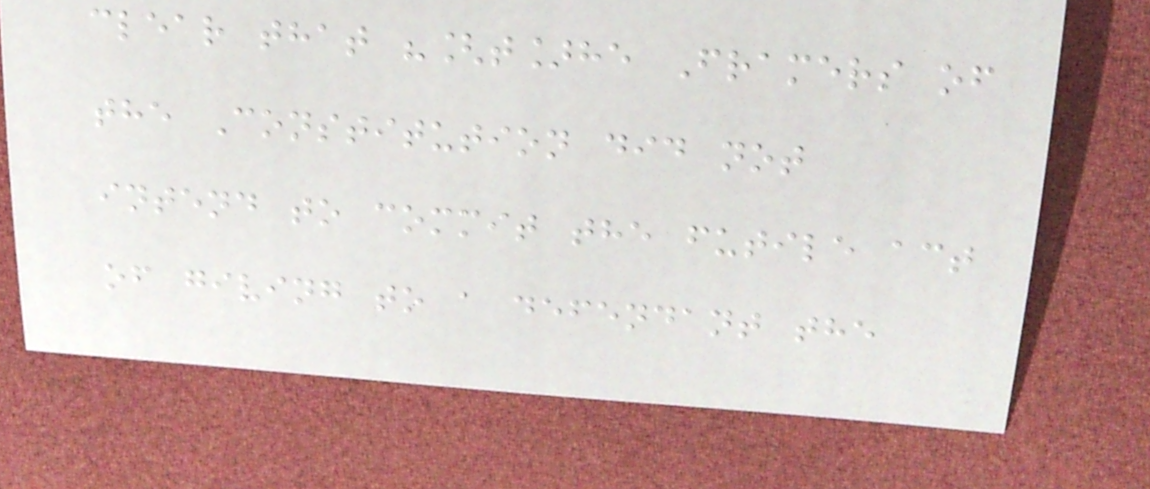clear that "[t]he Framers of
the Constitution did not
intend to commit the futile act
of giving to a defendant the
